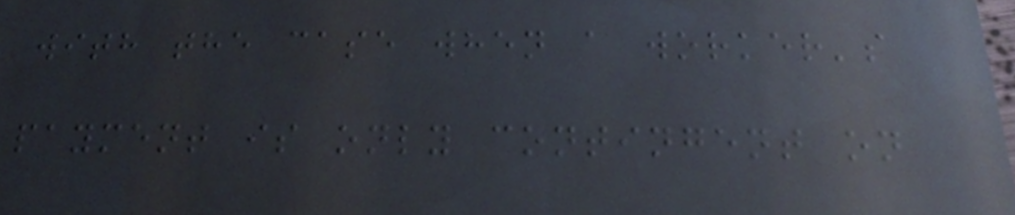with the case when a worker's
payment is only contingent on
